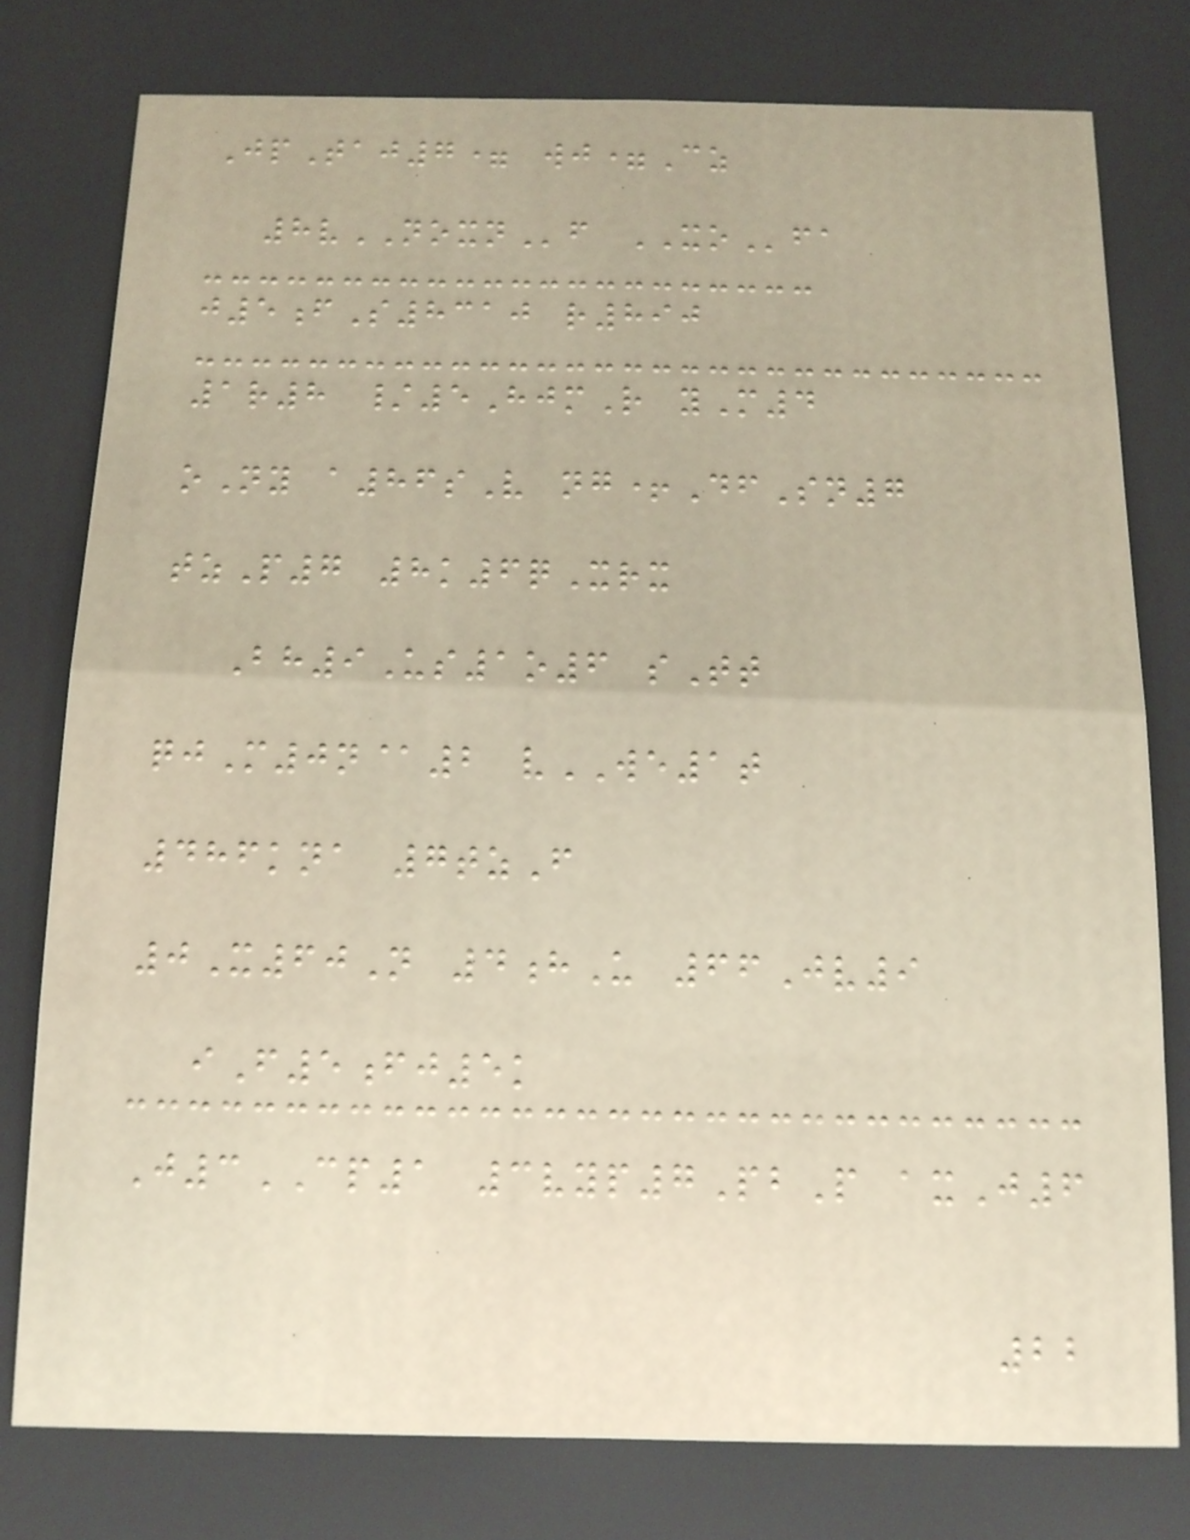JpTaj7= wj=Cz
8vNOXNf XOfa
j5fS8310 r890
1r8 /5HjmR yM4
oNy a86sV ng+DfSn7
tzP7 8k6qXrx
Bh9Us1o6 sTt
qjM0n@2 vWE1t
486kna 7tzF
0X60N 4hU 66Jv9
iF5fj5k
J3CP1 3vyp7PbP axJ6
22
